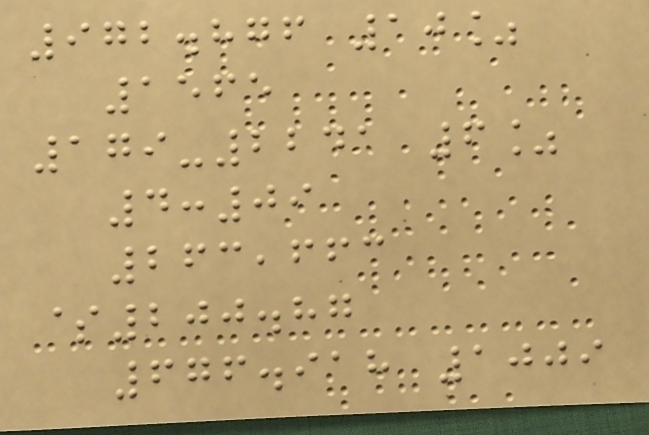972.876 10%
1565
179-2241 6%
4:09
263,663
$200.87
676.918 1009
